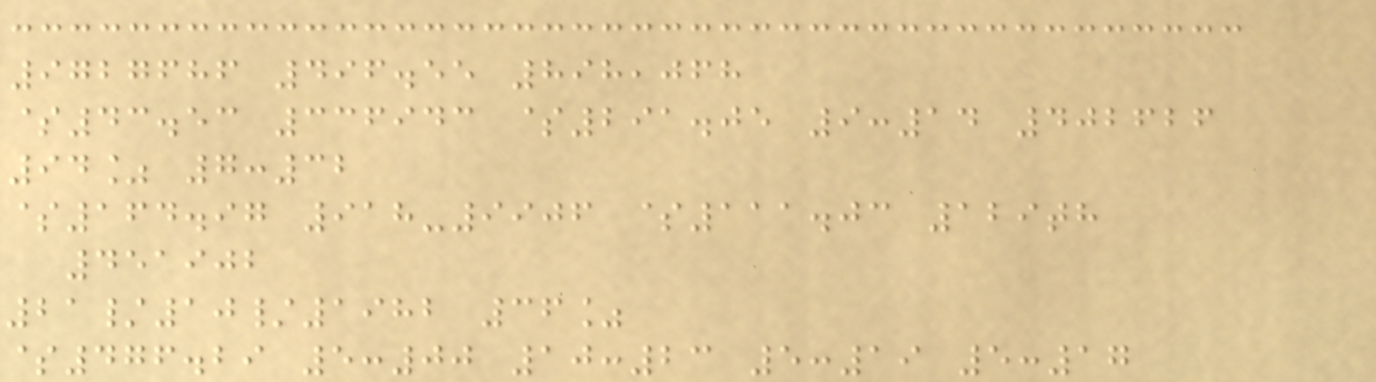9727686 496.55 898,068
$43.53 336943 $291.05 9:14 402626
94% 7:32
$164.97 918-9906 $111.03 129th
451902
21/10/1982 36%
$476.29 5:00 10:23 5:19 5:17
